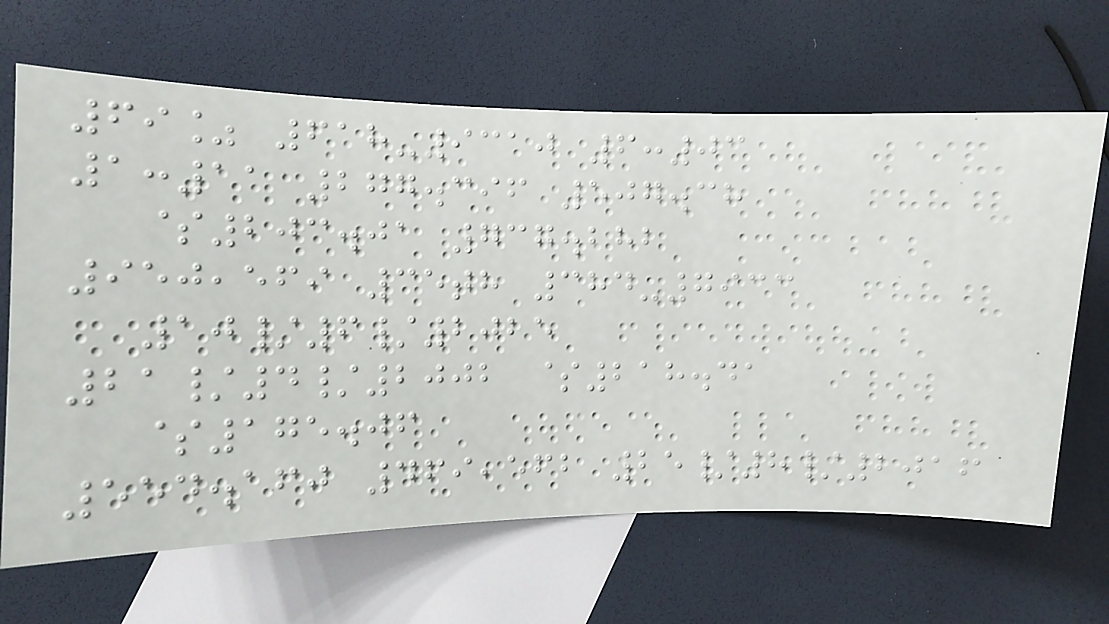69% 618-9310 6:03
1:11 277.396 507.38
$203.01 737.282
950,569 35th 384-7933
10/6/2025
21/4/2002 $218.41
$175.06
554.160 469,562 25/8/2016
